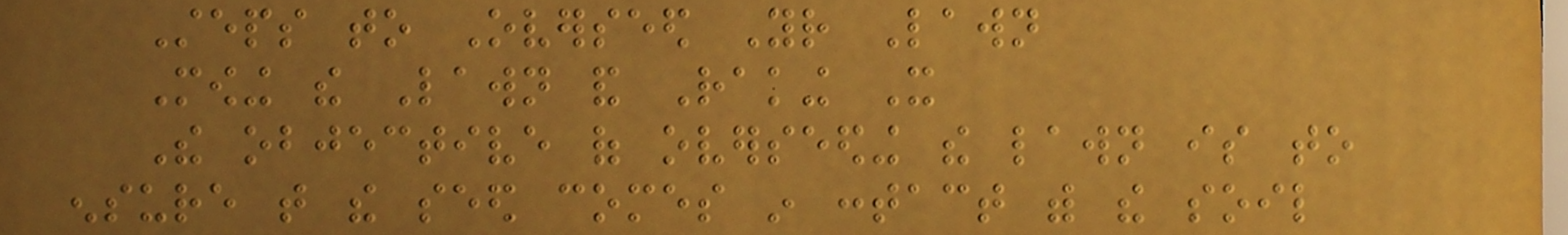Steps to Overseed Your Lawn
Mowing the Lawn and Raking It
The objective of overseeding the lawn is to
ensure that the seed comes in contact with the soil
